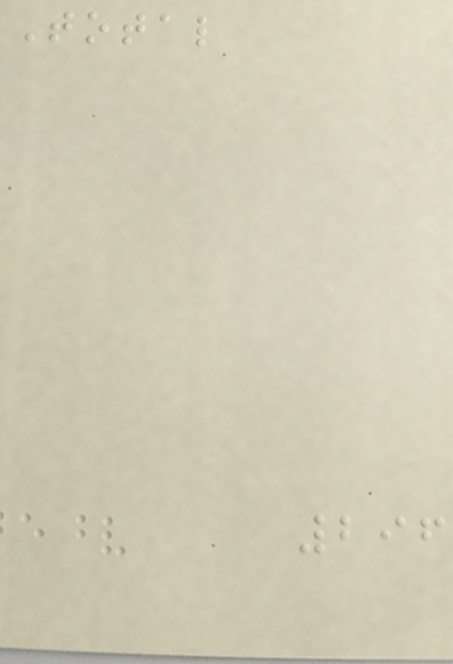Total
296
